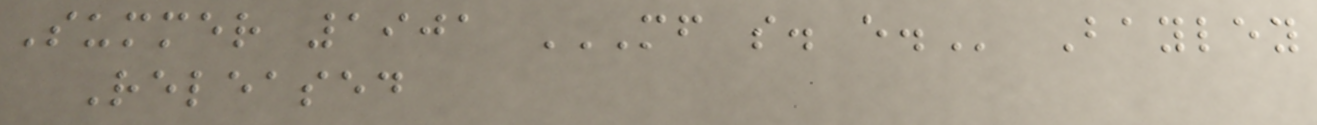Summer 1901 MF S. E. Bayley
Released
